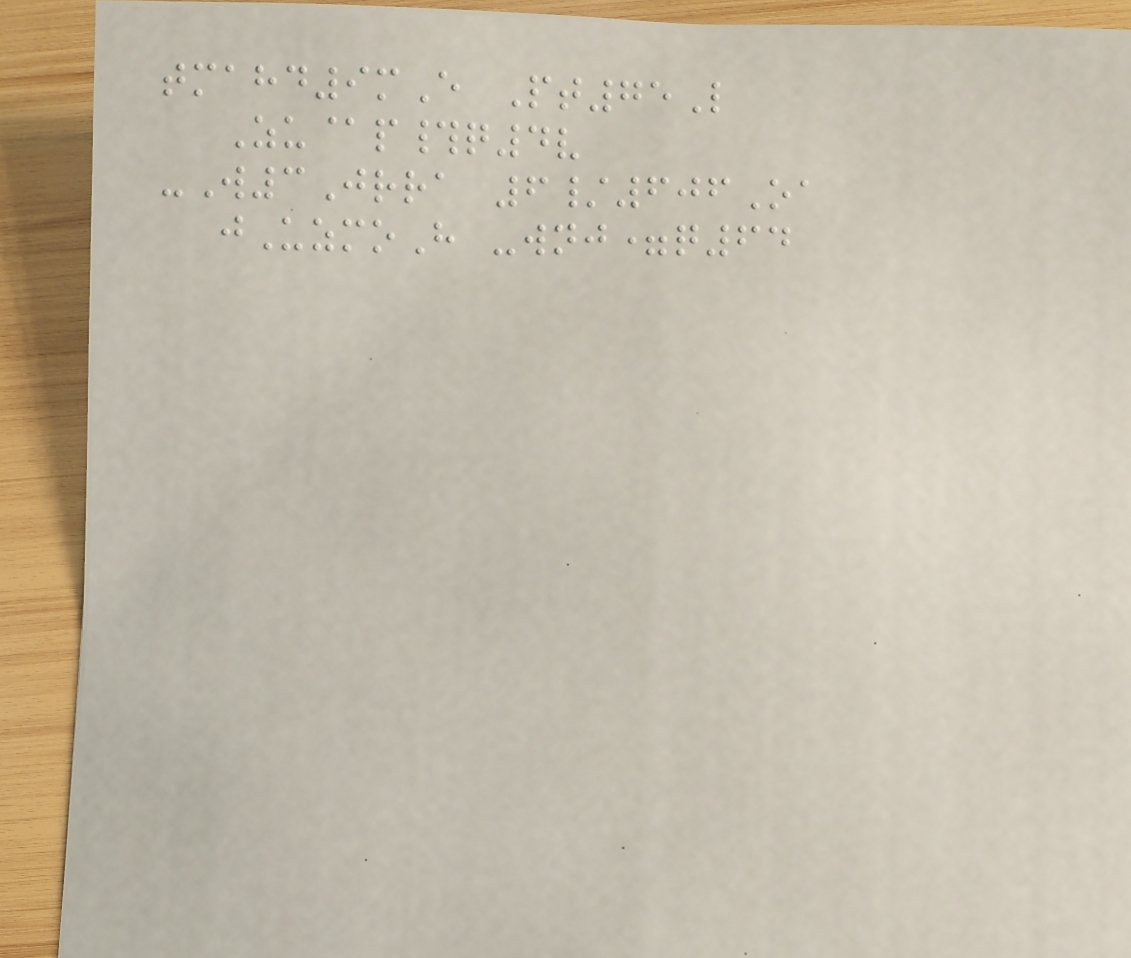tmahd9mE Pt75L
Zu@p#q4v
-W3Jrra 6/606Oa
jUzmoH -wnj=q64
